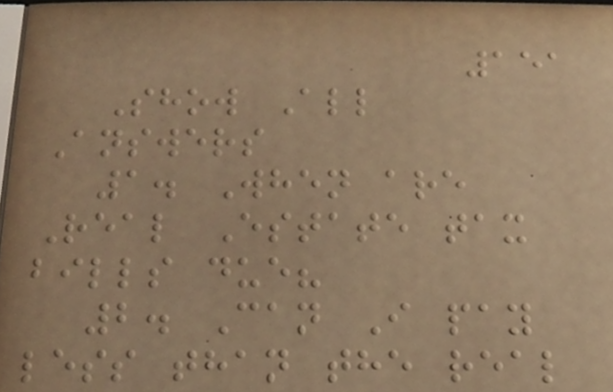151
Show All
Answers
1. When are
Real Estate tax
bills due?
2. Can I pay
less than the real
